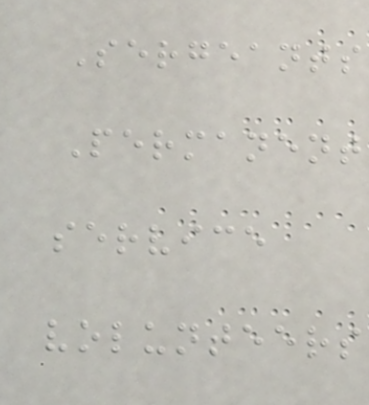Sergeants
Permanent
service
volunteers
